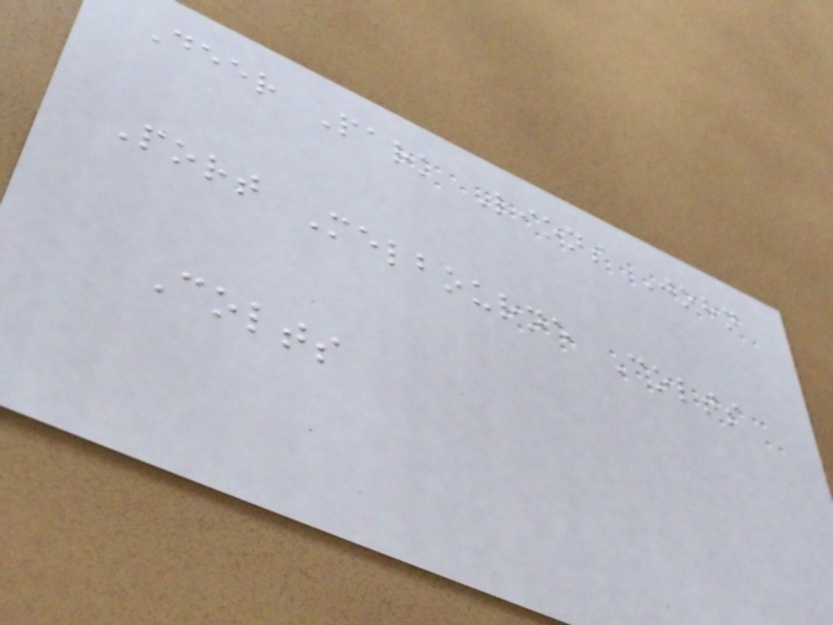Deer Park Lions John
Port Melbourne Colts
Colts
